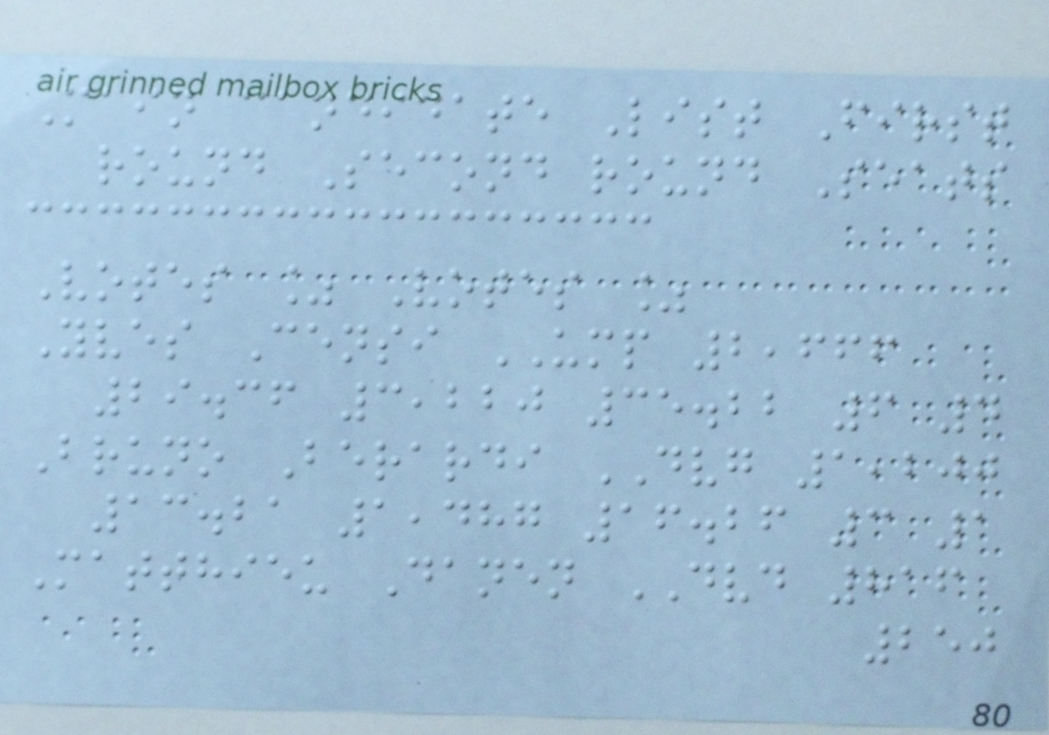Main candidate List First
round Second round Seats
Votes % Votes %
Yves Censi UMP 2,666
29.36 3,220 35.22 6 4
Bruno Berardi DVG 1,200
13.21 1,487 16.26 3 1
Matthieu Danen DVD 816
250
